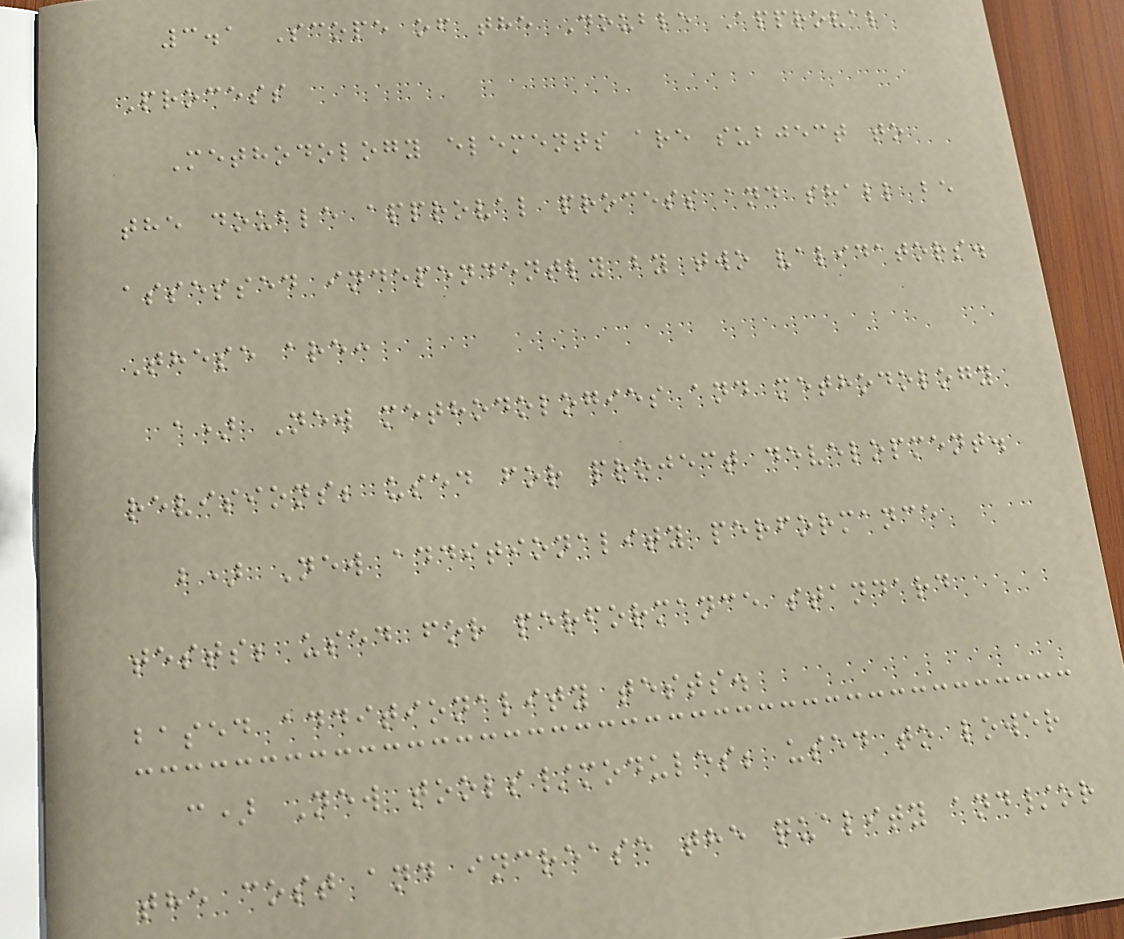3.1 Scope of the Double Approval
Process
Methodology elements are subject to
the double approval process and shall be
assessed independently by two validators.
These are:
a) New methodologies and methodology
revisions; used for project development.
b) New additionality performance
tests; used for performance standard
based additionality tests.
c) New tools/modules; used to lower
the cost and increase the quality and/or
